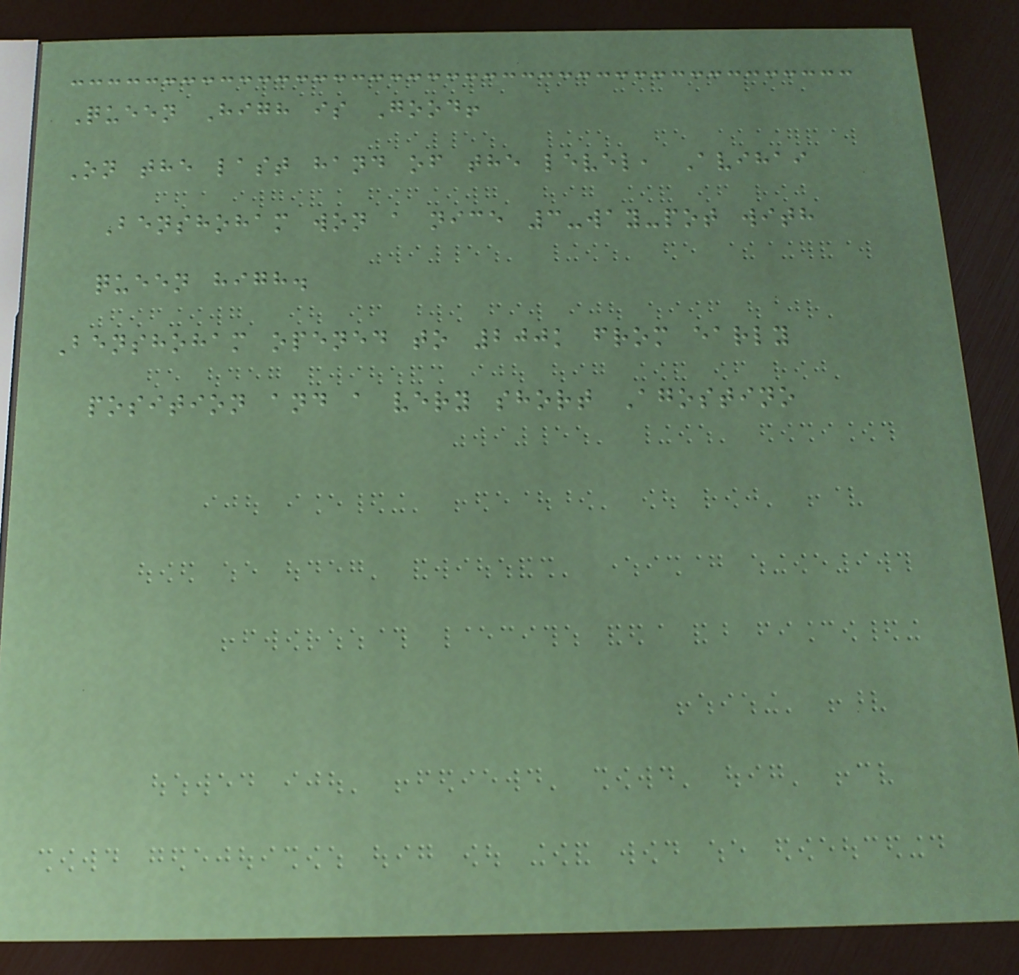Queen High is Good!
On the last hand of the level, Avihai
Benshoham won a nice 3-way-pot with
queen high.
Benshoham opened to 200k from early
position and a very short Agostino
